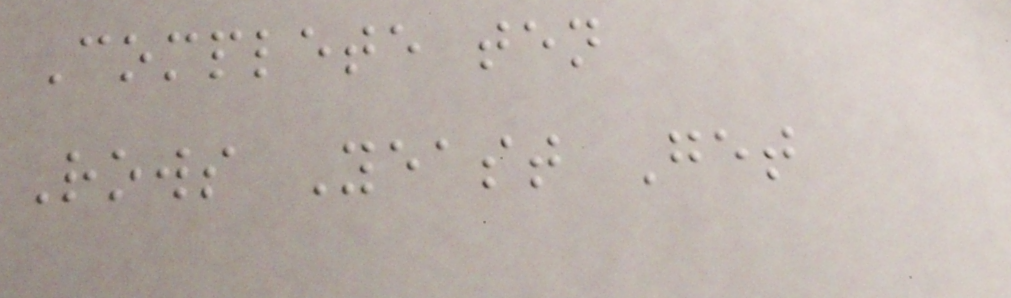Complete ten
Rows Yeast Get
